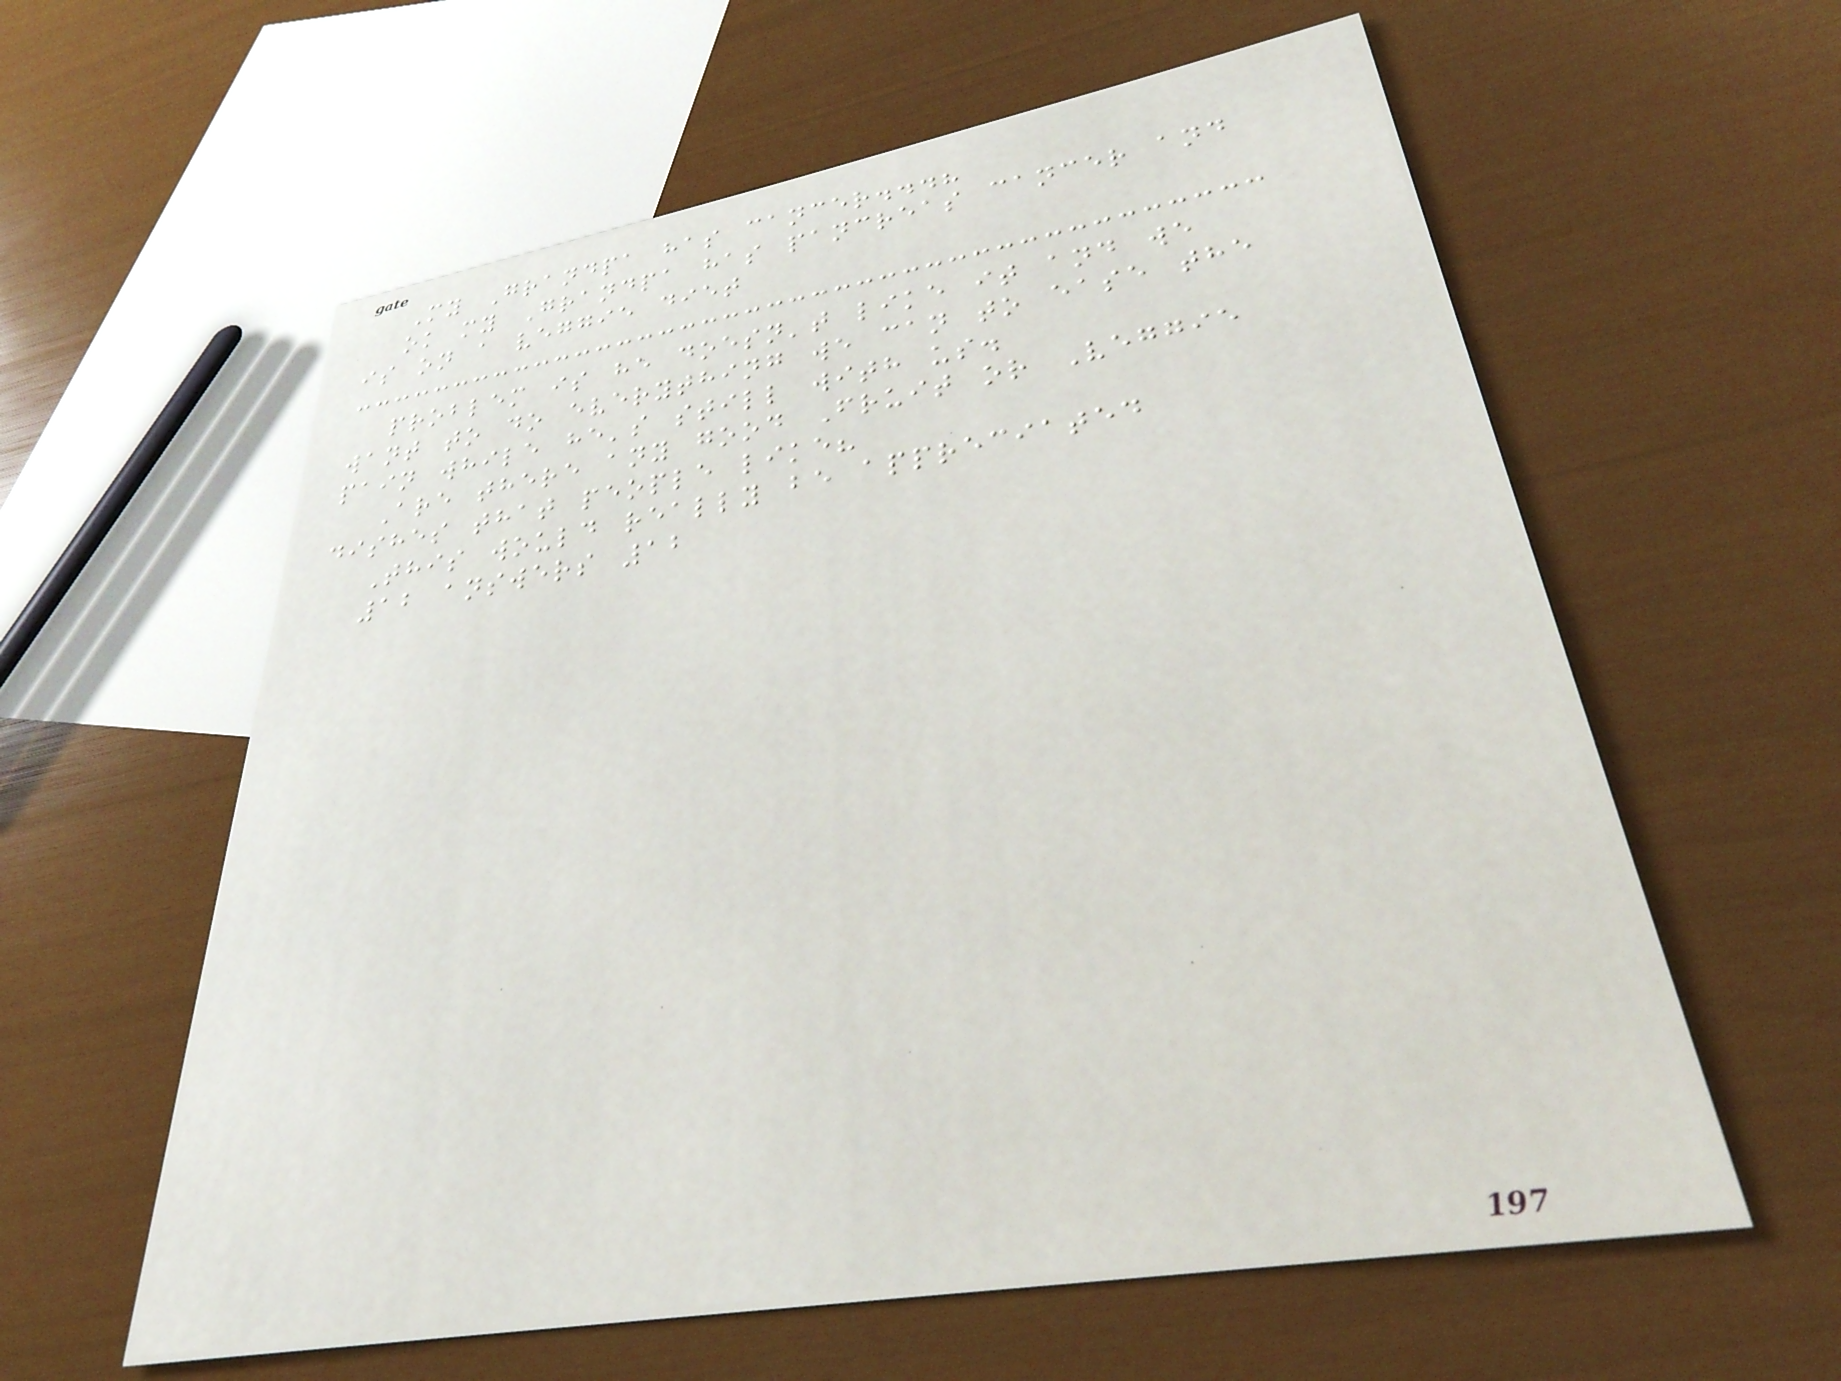My Grandpa has cancer...?
ok my Grandpa has pancreas cancer and
is on a veggie diet
problem is he doesn't like it and we
want to do everything we can to ease the
pain while he's still with us.
Are there any good Fruit or Veggie
dishes that people like?
This would really be appreciated
12 answers 12
